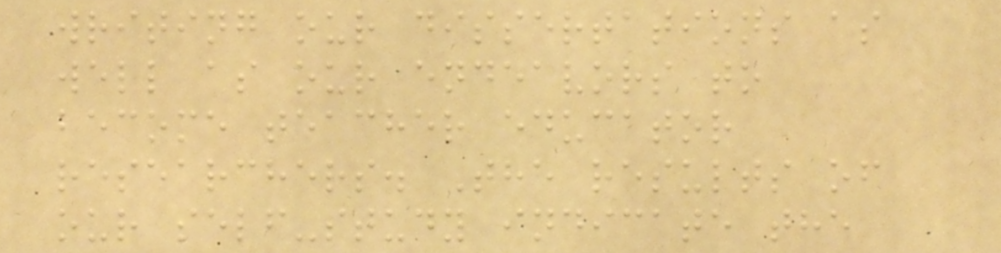writing our dissertations as
well as our endeavors to
become teacher educator
researchers. The results of
our self-study indicate the
